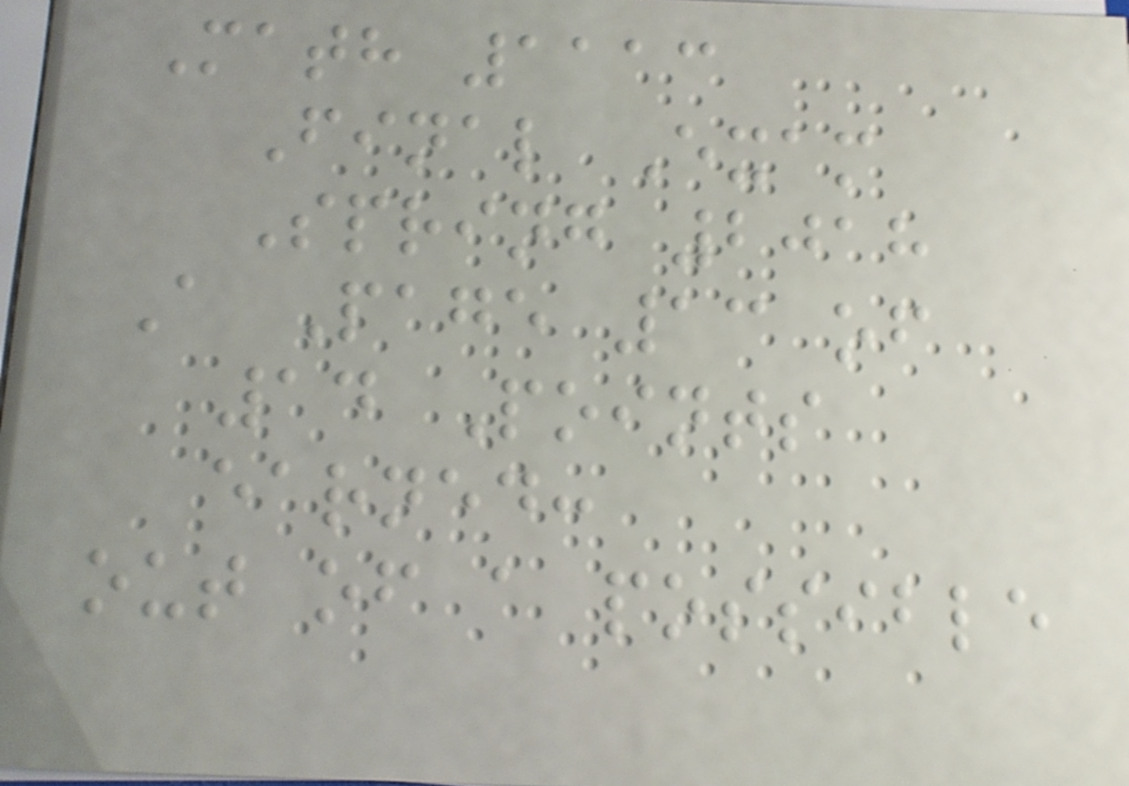Math 1113
Final Exam
Spring 2018
A Page 13 of
14 Points
earned:
out of a possible
